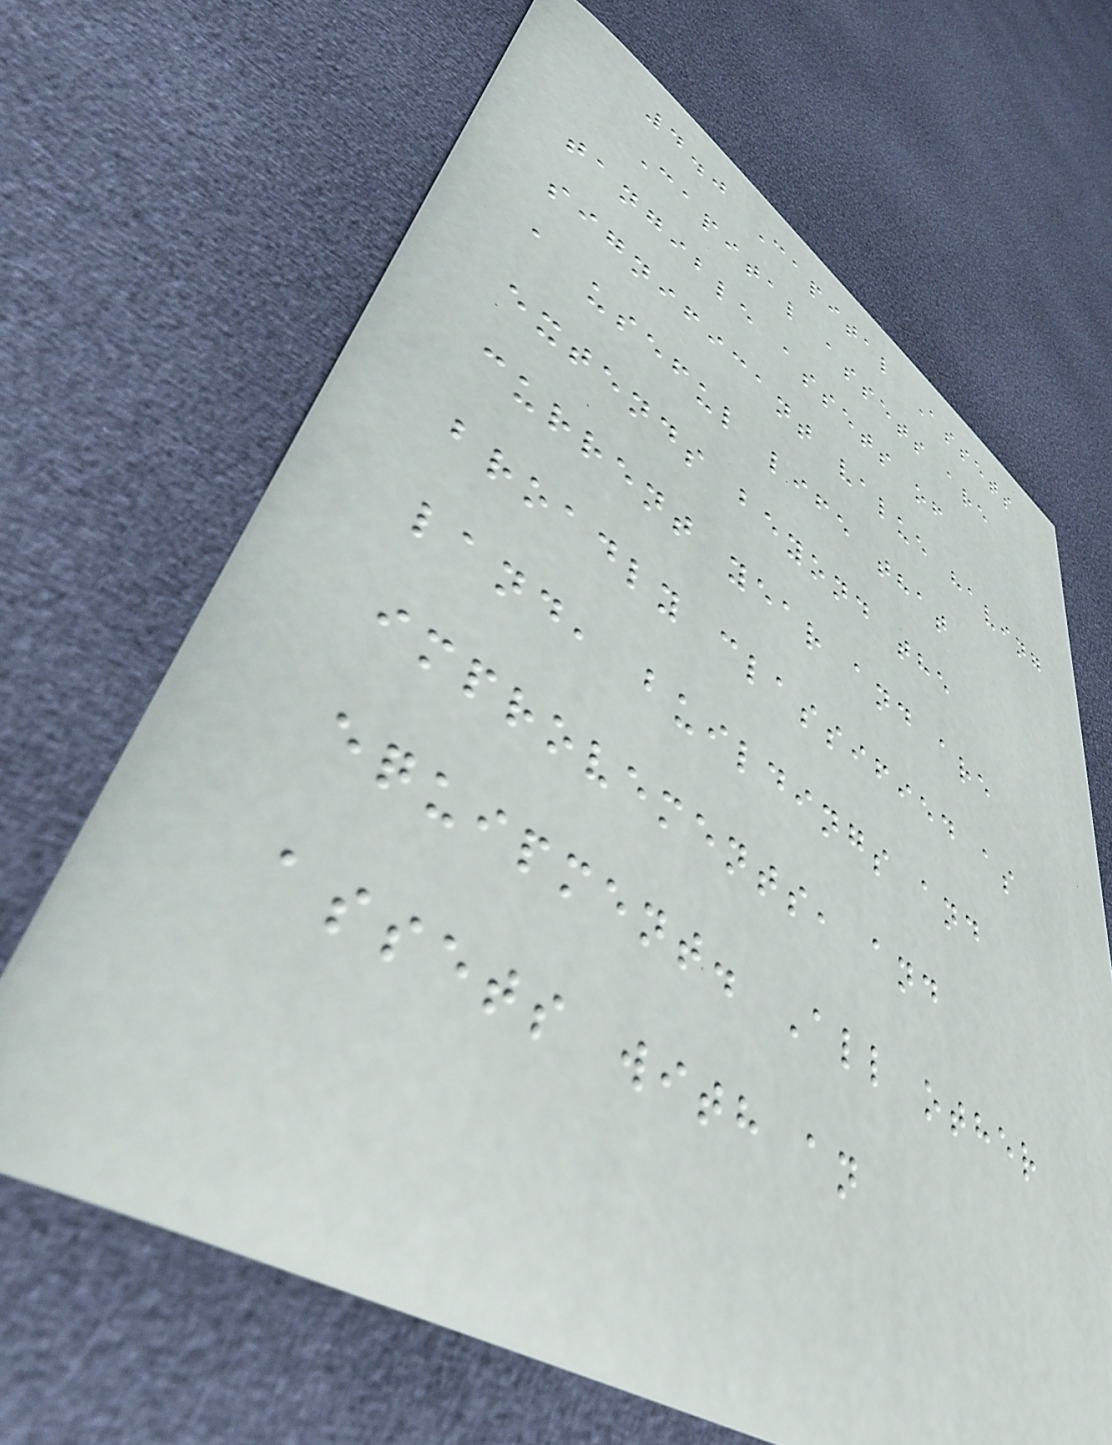4.0 Capital Assets
Capital assets are
tangible assets of
significant value having
a useful life that
extends beyond the
current year and are
broadly classified as
land, buildings and
improvements, and
equipment. All other
assets with an
